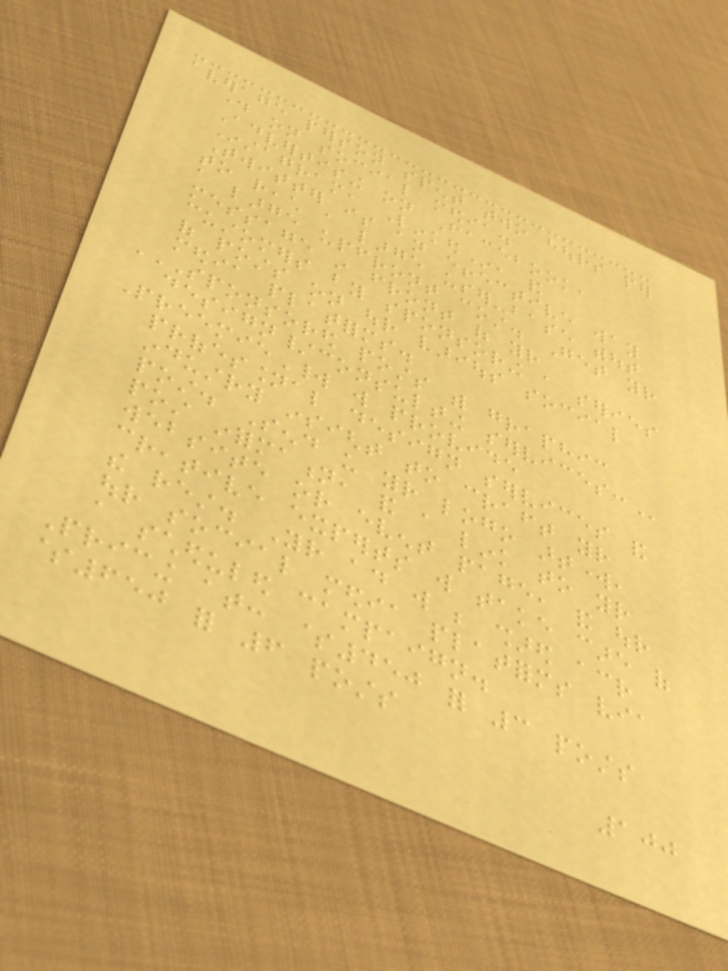average person spent two hours per
day on social media.
Advertising on Facebook,
Instagram, LinkedIn, and
Twitter is an effective way
to reach a large user-base without
a large upfront cost. Get your
message in front of your
customers by sponsoring a series
of posts on our various social
media platforms.
SPONSORED POSTS WITH GRAPHIC
DESIGN/CONSULTING SERVICES:
PreemieWorld will provide
professional design services and
industry insight to craft your
post. Send us your logo artwork,
post information, and a link to your
website or event page, and our
creative experts will take care of
the rest. Your ad will be shared across
our social media platforms via
a scheduled campaign.
Pricing at: $450 for 3 posts
$650 for 6 posts
100
